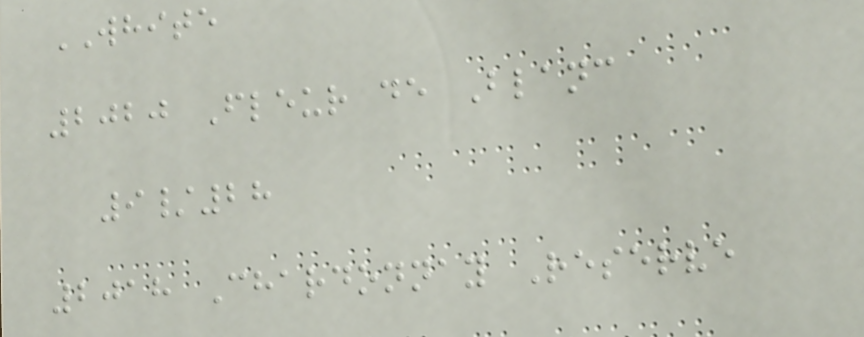WHITE
2020 Fleur de Blanc
9/28
2018 Chardonnay Reserve
